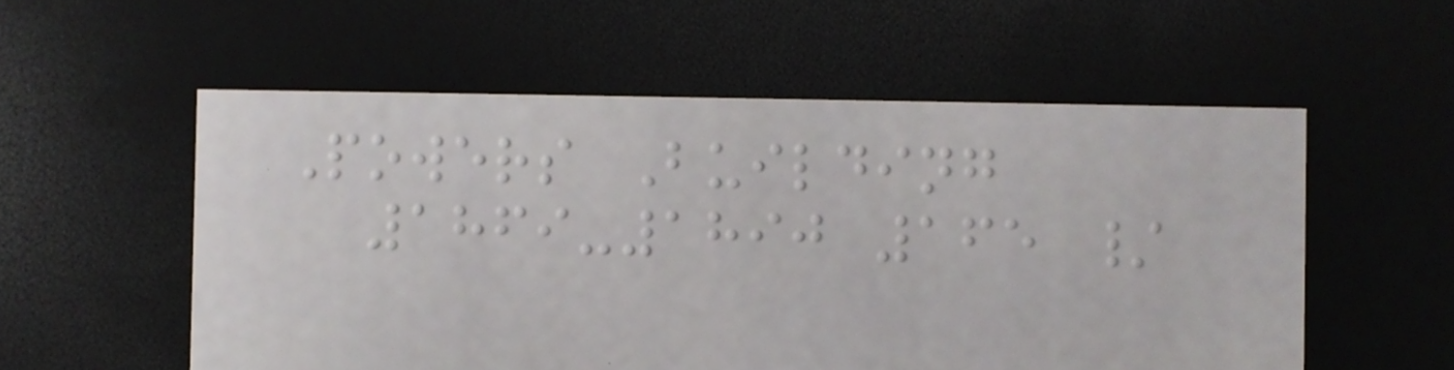Powers Building
1869-1890 165 /
